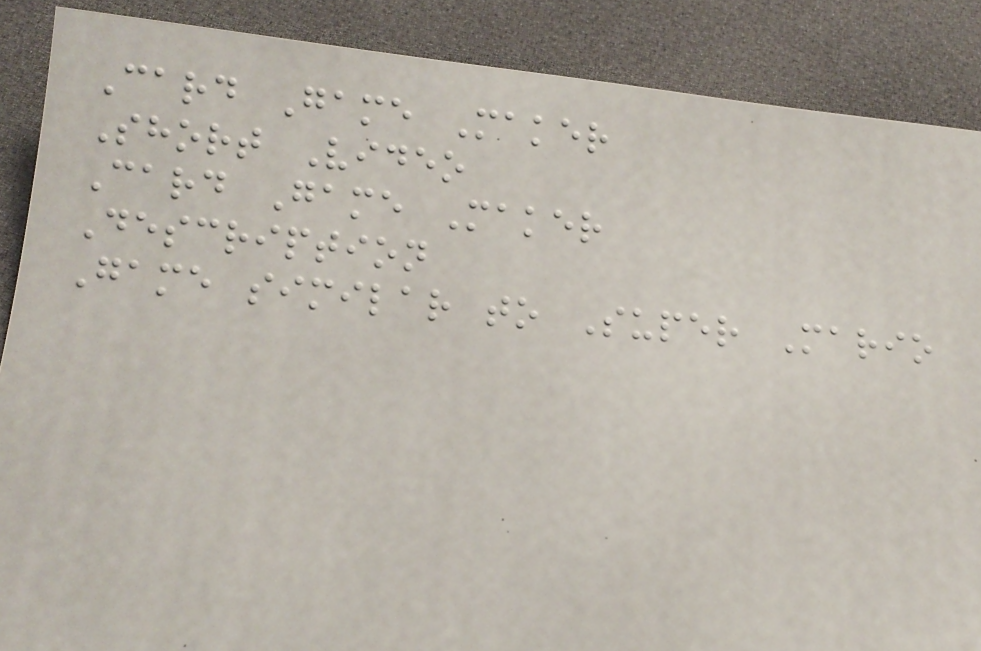Card Game Maker
Short Video
Card Game Maker
Description
Game similar to Super Mario
